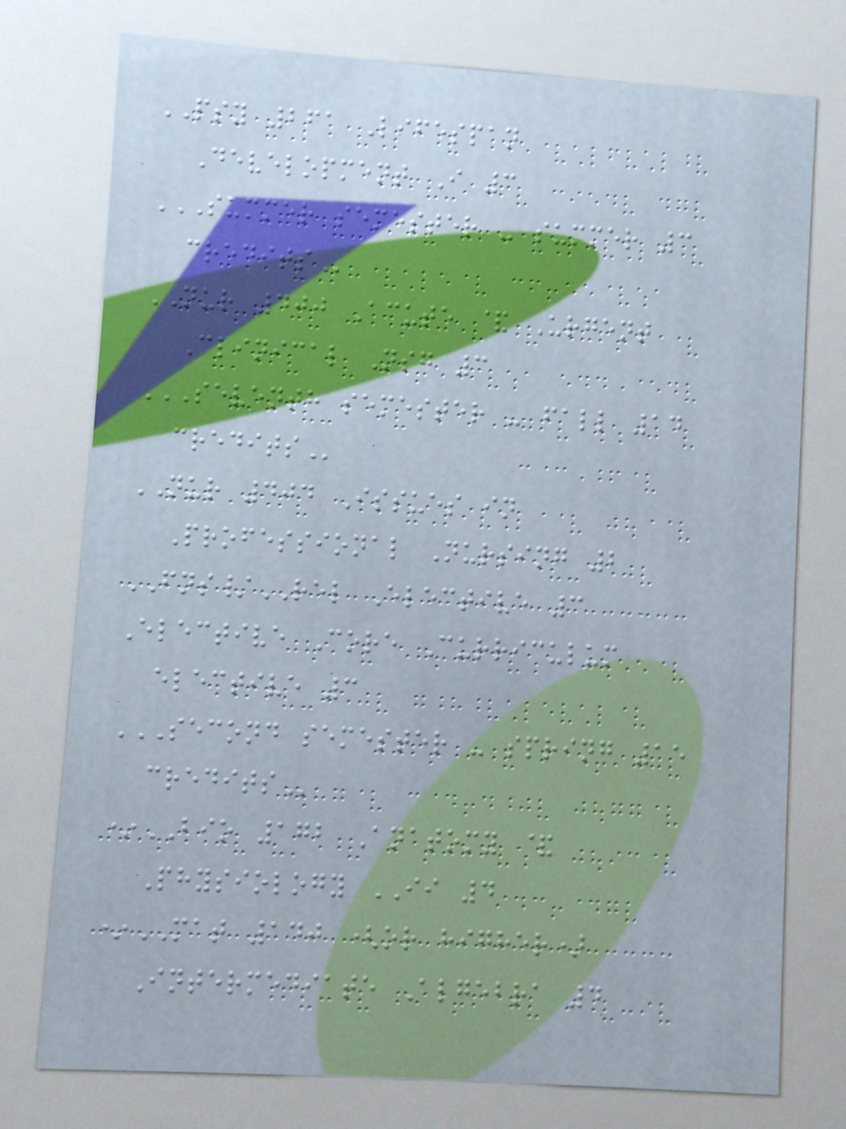PSY 261 Lifespan
Development I 3
SUMMER SEMESTER - SUMMER 3
CREDITS
NUR 400 Acute & Urgent
Clinical Nsg 3
SEVENTH SEMESTER - FALL 14
CREDITS
NUR 404 Issues in
Professional Nursing 2
FNS/REL Elective 3
Elective Core Curriculum
elective 3
SECOND SEMESTER - SPRING 15
CREDITS
*BIO 172 Anatomy &
Physiology II 4
*MAT 140 (or higher)
Intermediate Algebra 4
